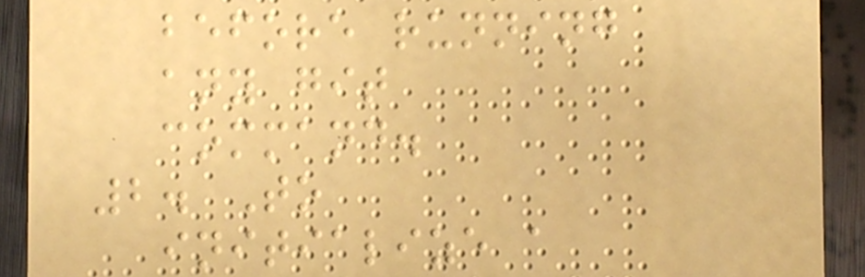before running
any git
command.
2. To
initialize a
